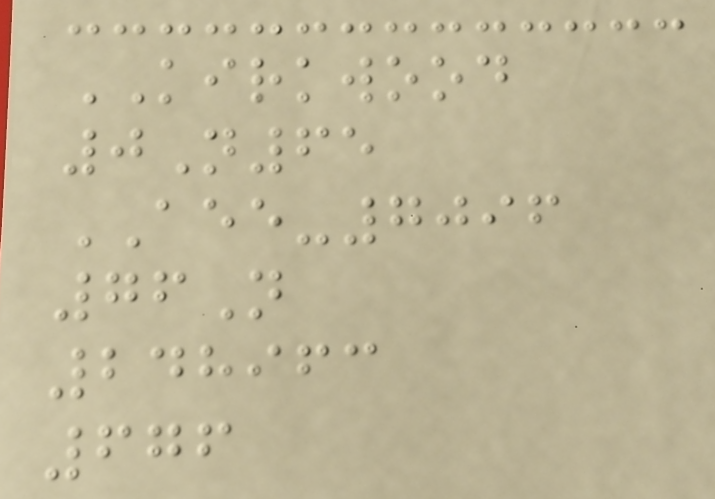KIRKWOOD
0N65
AEE-7096
76N
248963
676
